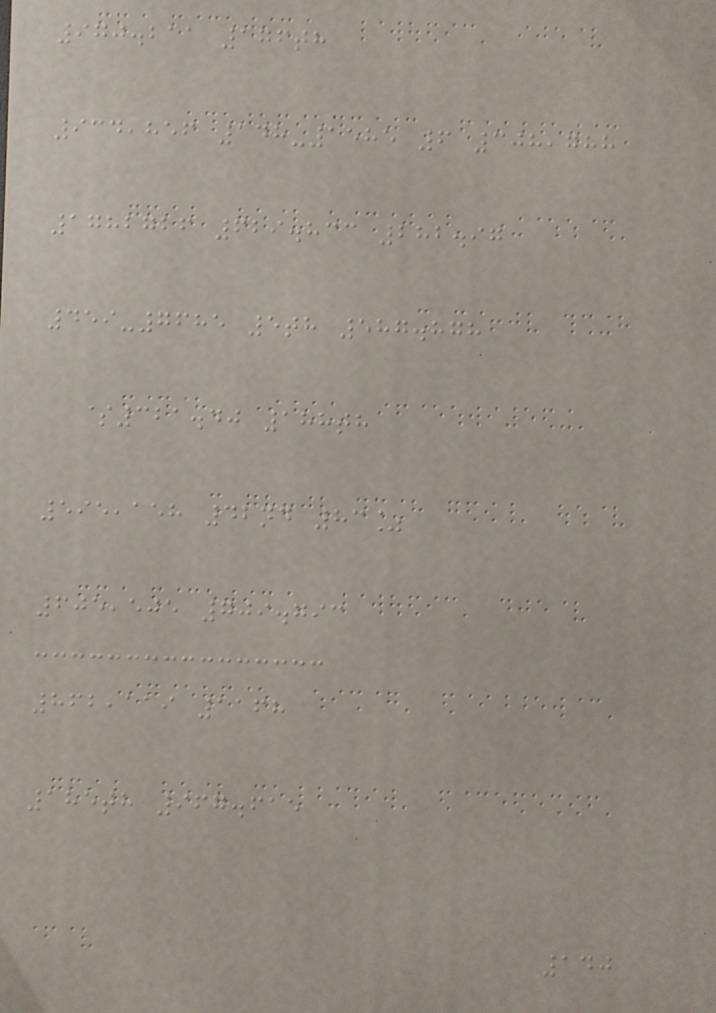970.211 176th
934,856 148-1585 6 308,788
1782726 629.833 282.97
459-7685 5th 587.878
$321.40 188th
595,158 42nd 83%
605,505 709.793
862,119 1168
185th 967.615
140
